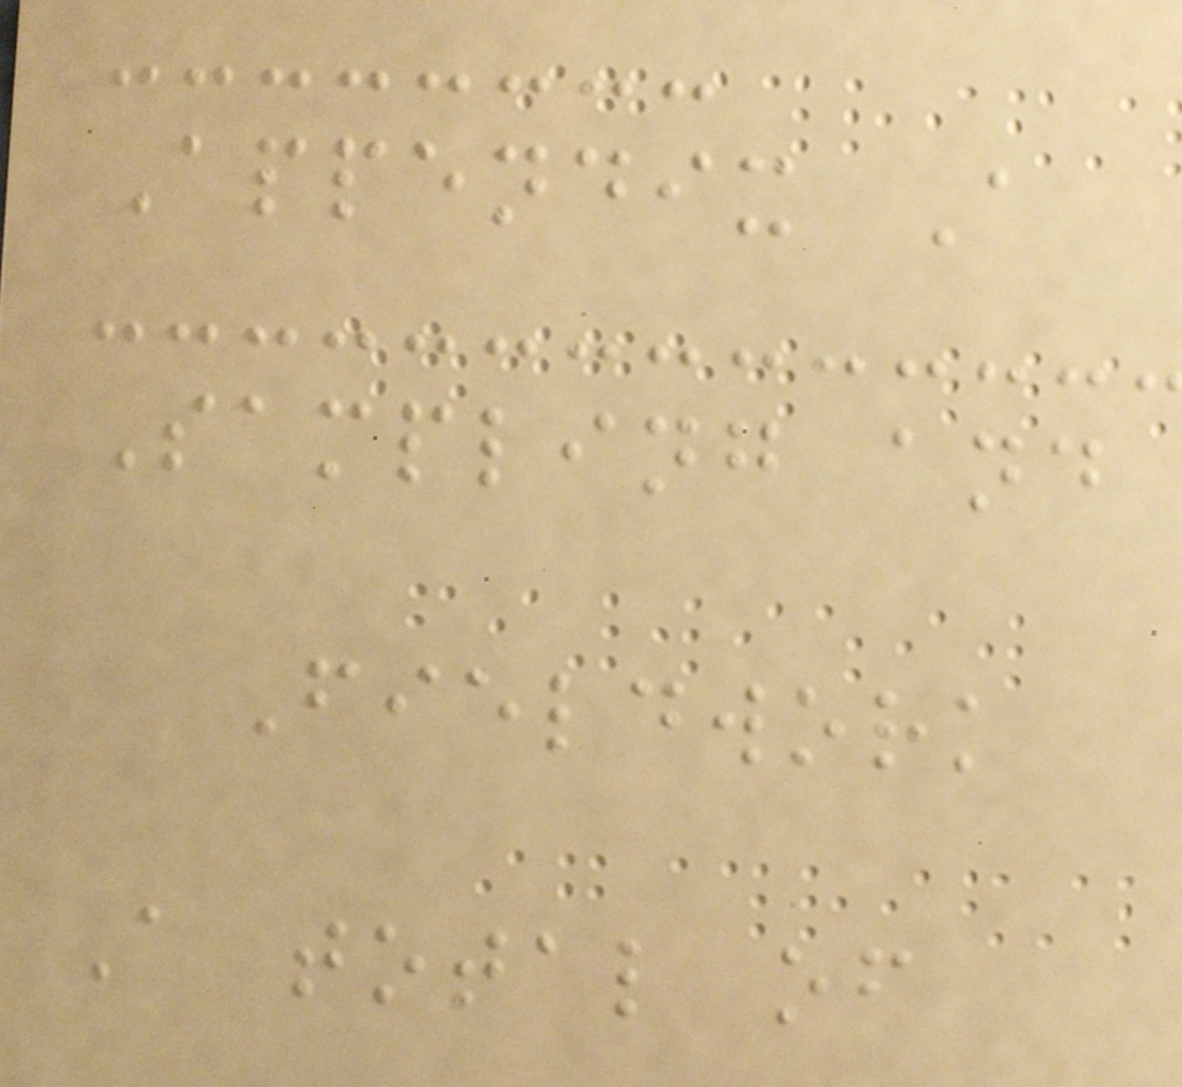Appendix A
Sampling and
Fieldwork
A total of
